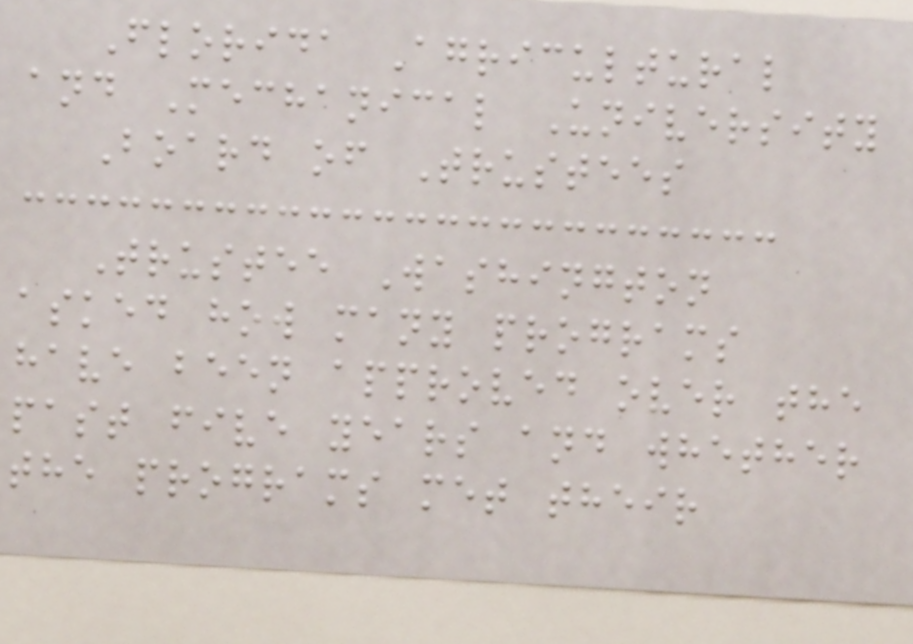Florida Agricultural
and Mechanical University
Board of Trustees
Trustee Washington
asked how many programs
have been approved over the
past five years and whether
the programs met their
